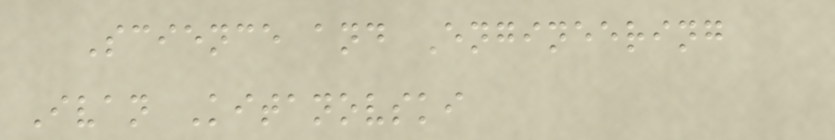Science and Engineering
Ivan Kitanovski
